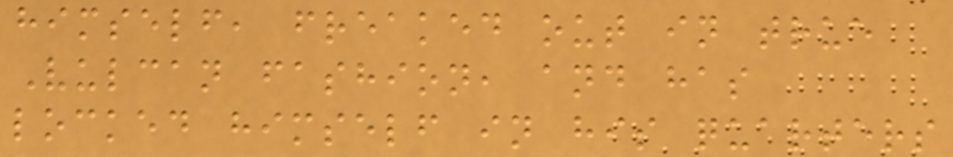himself, freaked out in true
Vulcan fashion, and has
locked himself in his quarters
